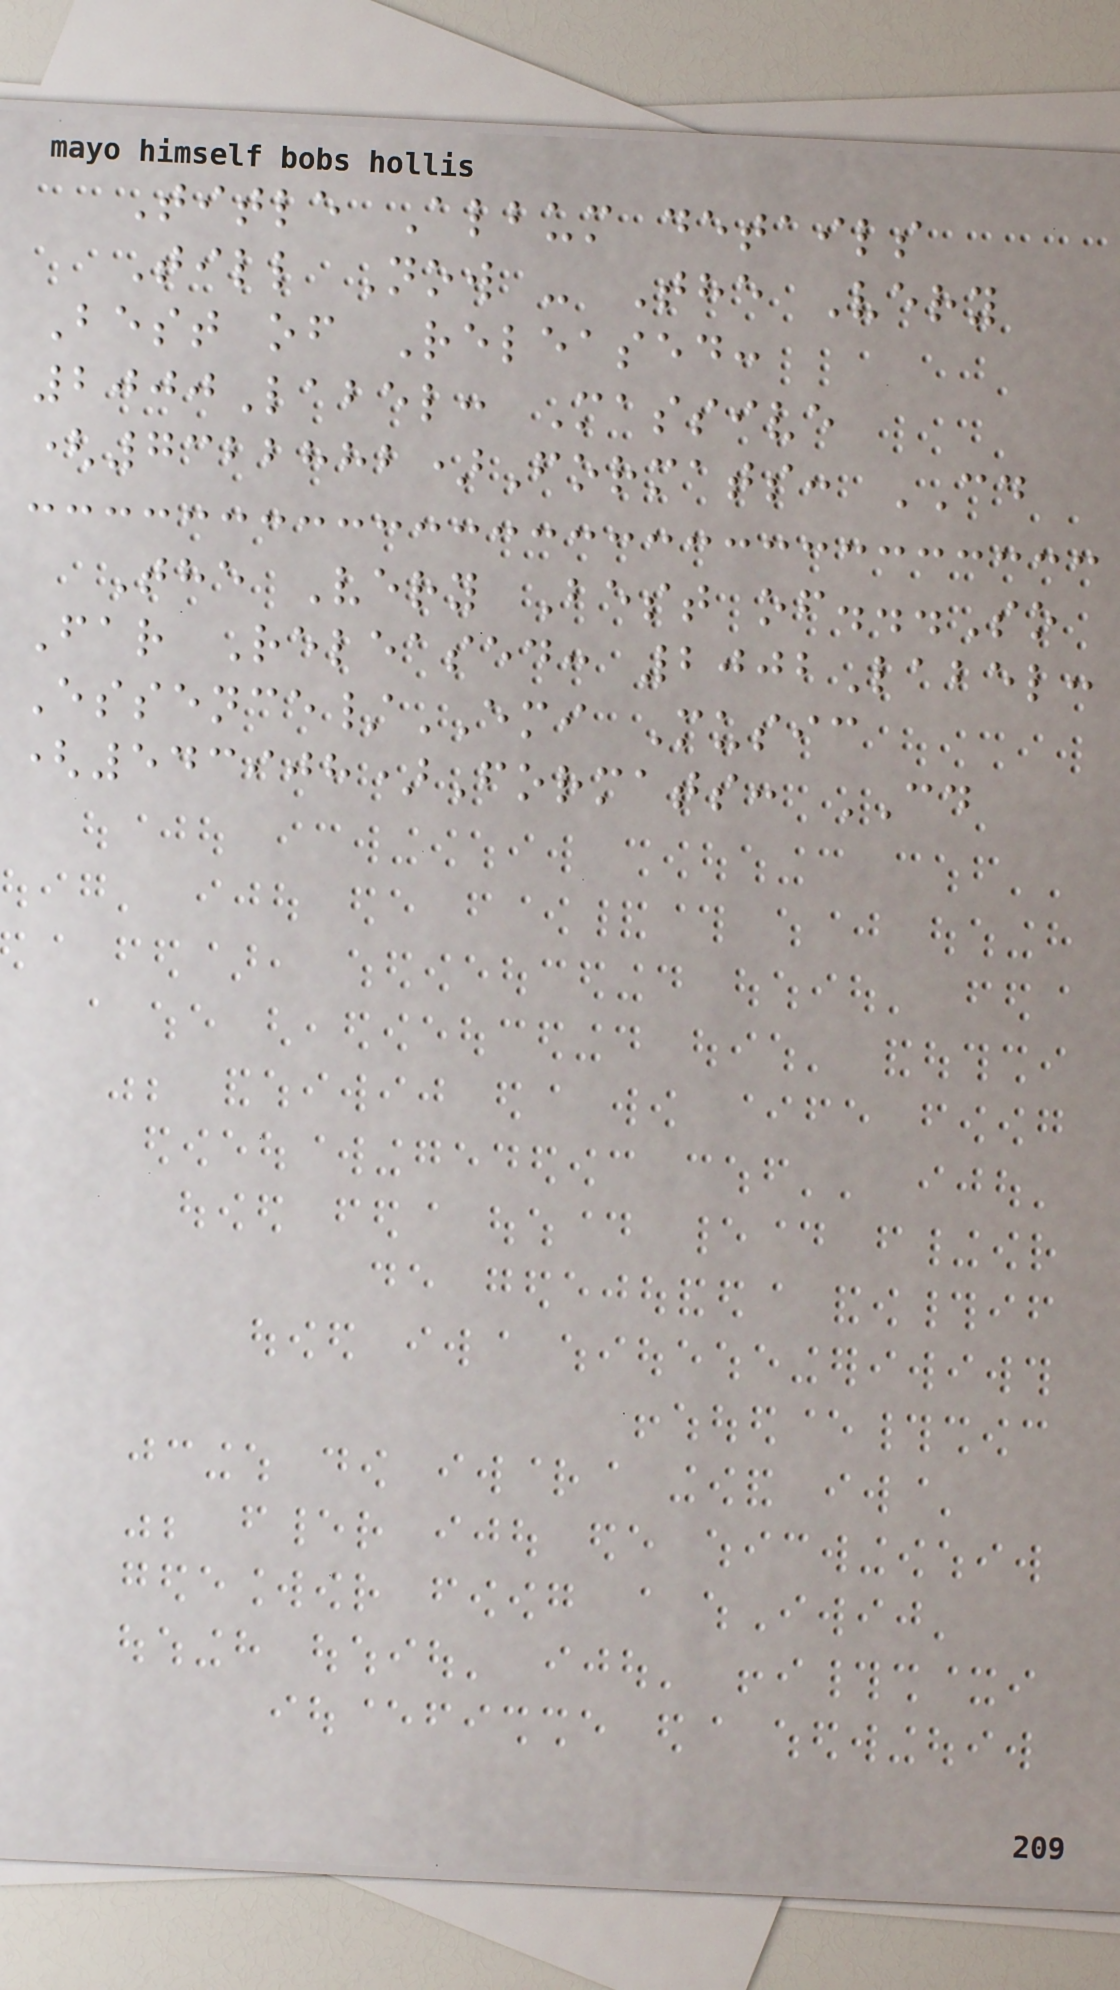Title Album details
Till Now - The Very
Best of Released:
2000Label: Massive
(7322882)Formats: CD
The Very Best of...So
Far Released: 2002Label:
Essence/EMI Music
(543908)Formats: CD
